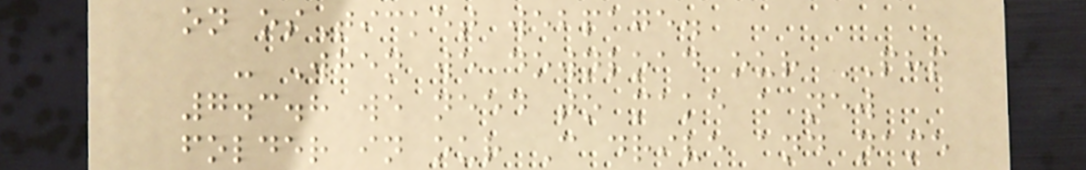on osTicket webpage.
- When we download our PHP
7.3.8 we need to make a new
folder in our C drive and name
